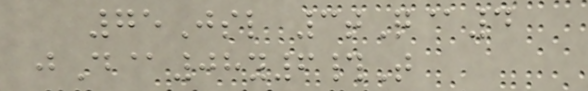75Jsl 3tQ@4
jD@08y6#T
